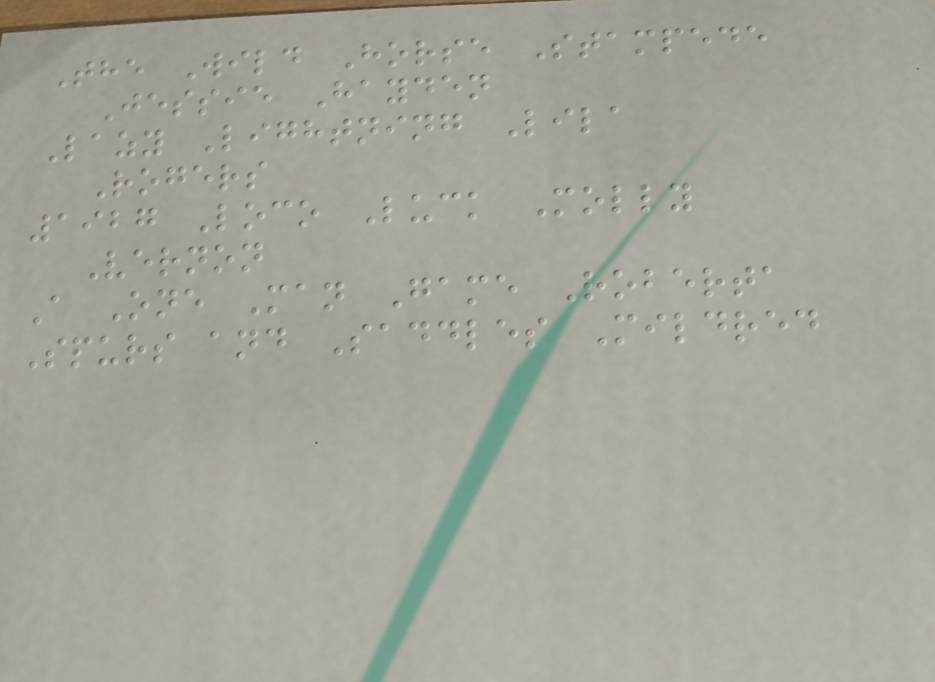The Wild Horse Stampede
Jessie Hayden
Lazy Lightning Lila
Rogers
1927 Loco Luck Molly
Vernon
A One Man Game Roberta
Spurs and Saddles Mildred
